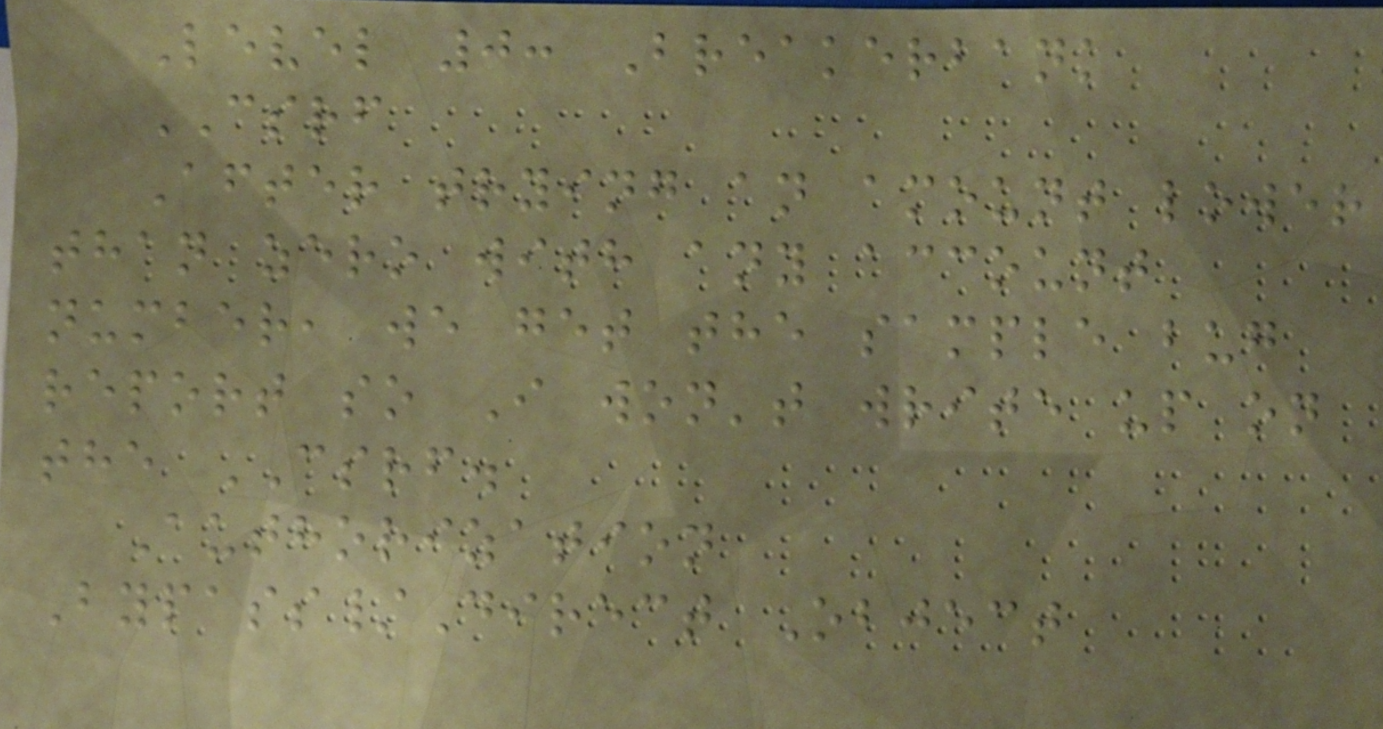Level 0: Breakerbank
CSRF
After trying an amount lower
than zero with any account
number, we get the sample bug
report so I won't write up on
the CSRF.
Authorization
Bypass/Direct Object
